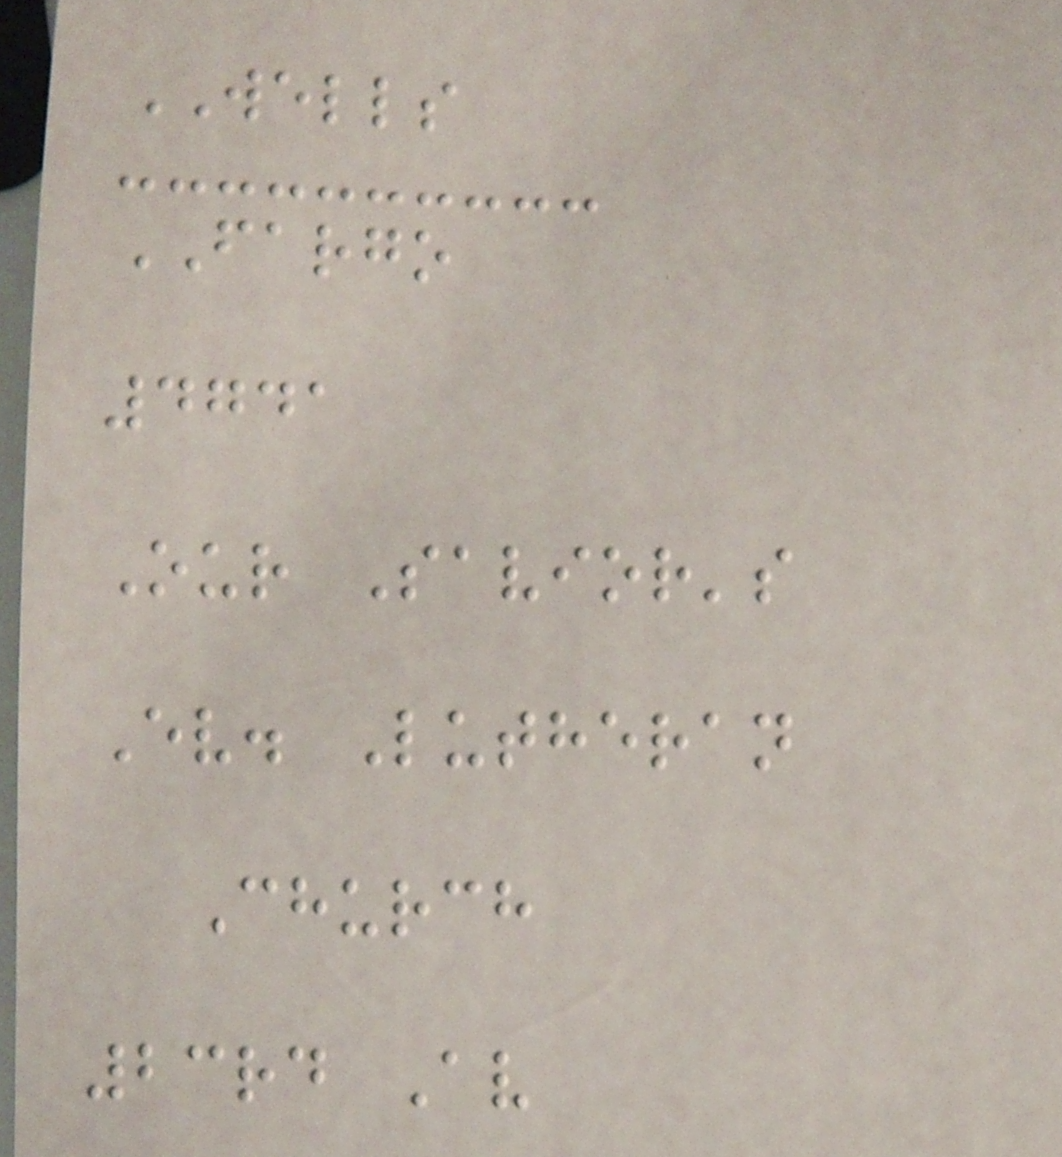WELLS
FARGO
4741
Our Savior's
Ev. Lutheran
Church
23rd Av
